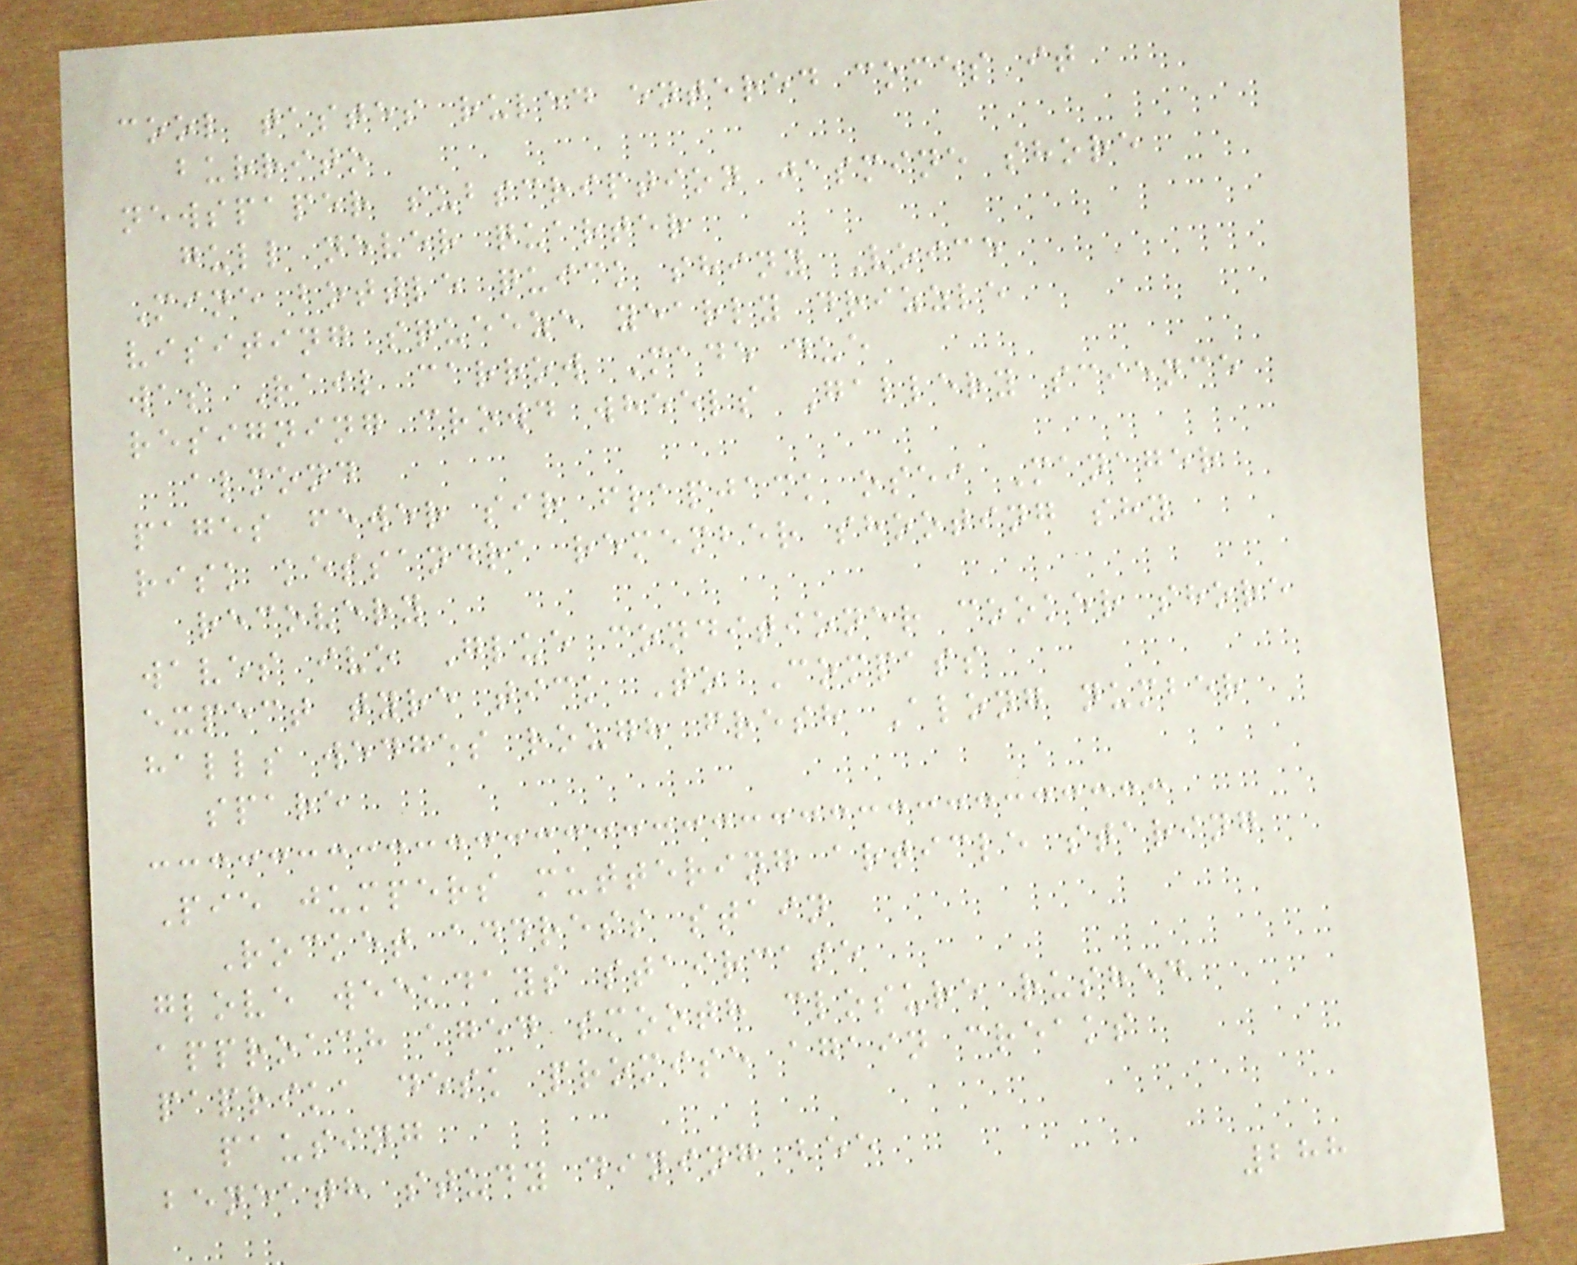cool tastes ruled entered comes it
burrito
newspaper subscription jasmine shore
gull never quarter
Mine bottle quick shiny Voice
visiting squeeze yearly drizzle
was Rail carrow Made due
resigning crowd wheels Gallery science
almond
pages fewer sir flapjack osei Manager
risk kessandra remember shooting shy
recovery
waves ivo Glue conditioner cooker shore
expect tyre tick To Compass
halls wedges rough fresh Along number
spare
Pie jumpers muttering article staring
Rocket address stain
glove weekdays staircase
approach aged smooth closure rushed
paprika desk promise again creaks
pausing
beneath study dining bee
288
